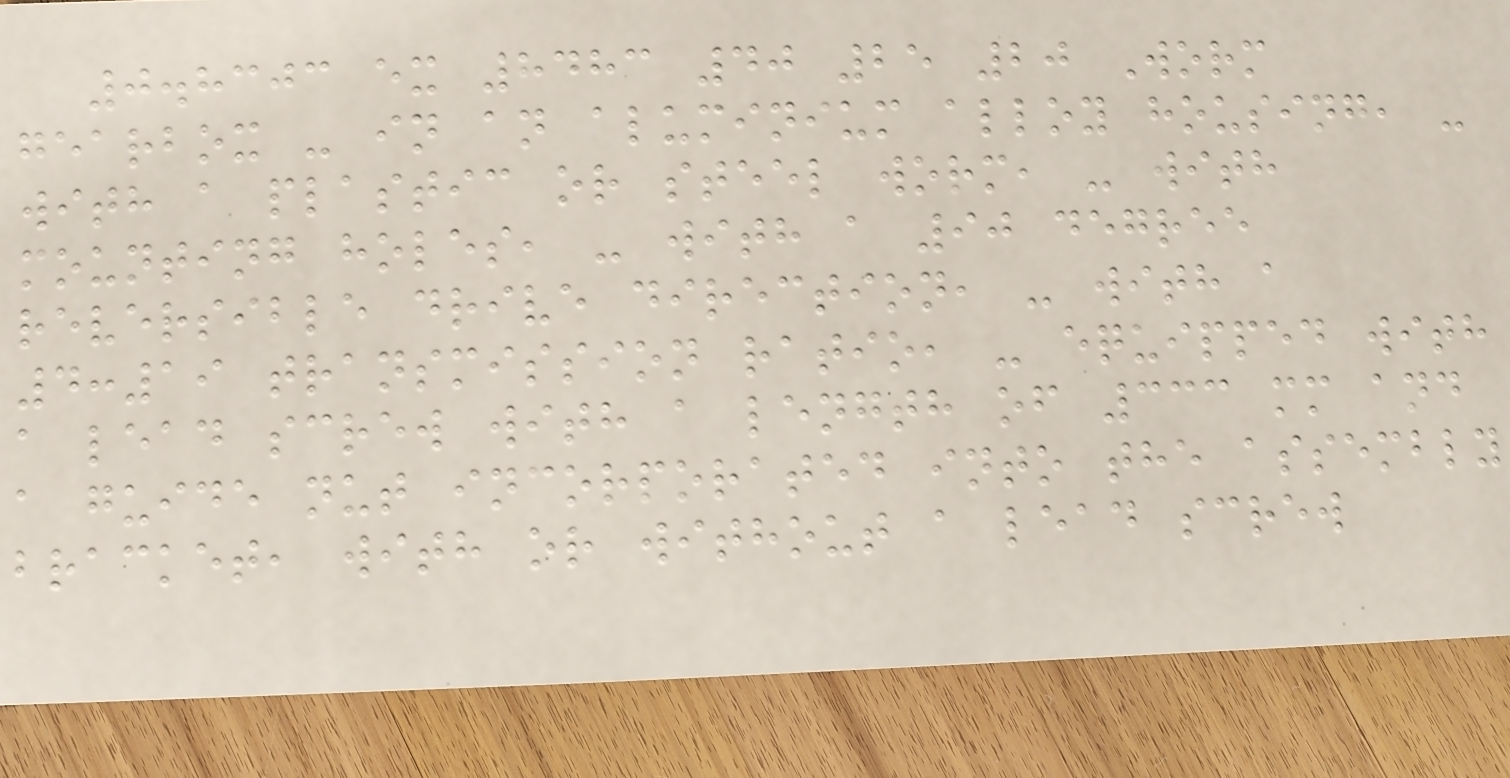0.8303 ex 8483 40 25 20 Worm
gearbox - in an aluminium alloy housing, -
with a plastic or steel worm, - with
mounting holes, - with a 90 degree
reversible drive direction, - with a
4:19 transmission ratio, - equipped with
a lead screw with a length of 333 mm and
a guide nut incorporated into the assembly
bracket, with or without a lead screw
